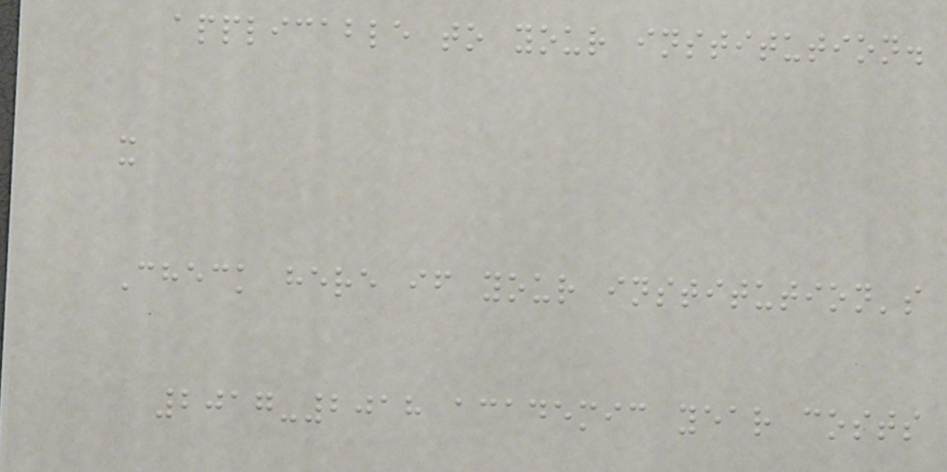applicable to your institution.
x
Check here if your institution's
2017-2018 academic year costs
